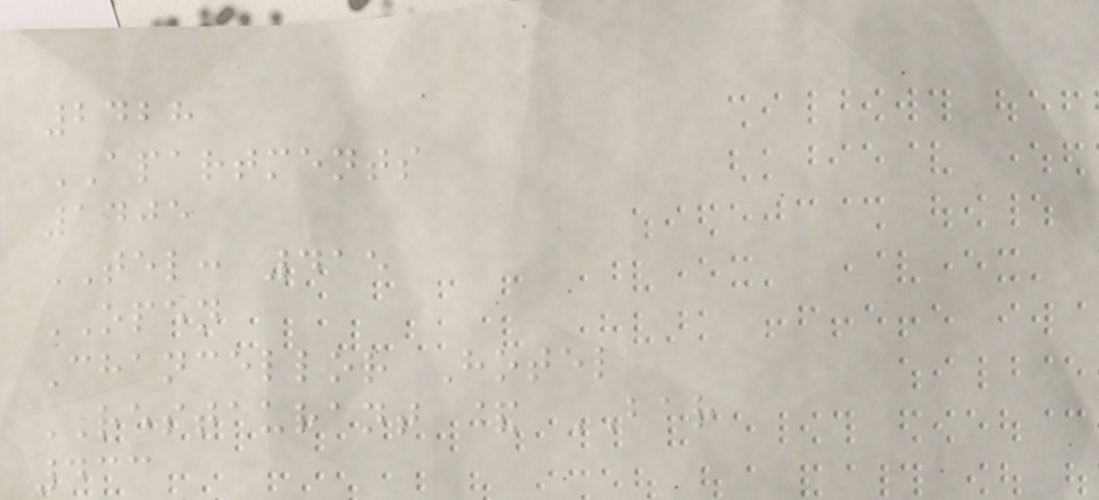2428
APARTMENTS
1405
TEL: 415
OPEN
Chancellor Hotel
RESTAURANT & BAR
433
